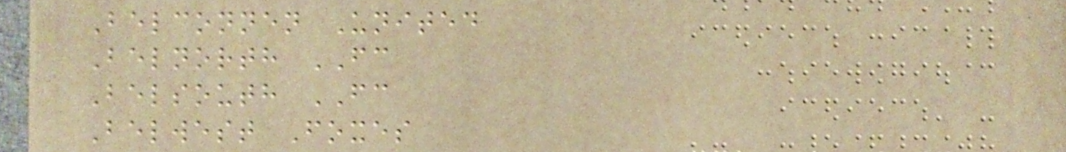Belconnen United
Belnorth FC
Belsouth FC
Belwest Foxes
